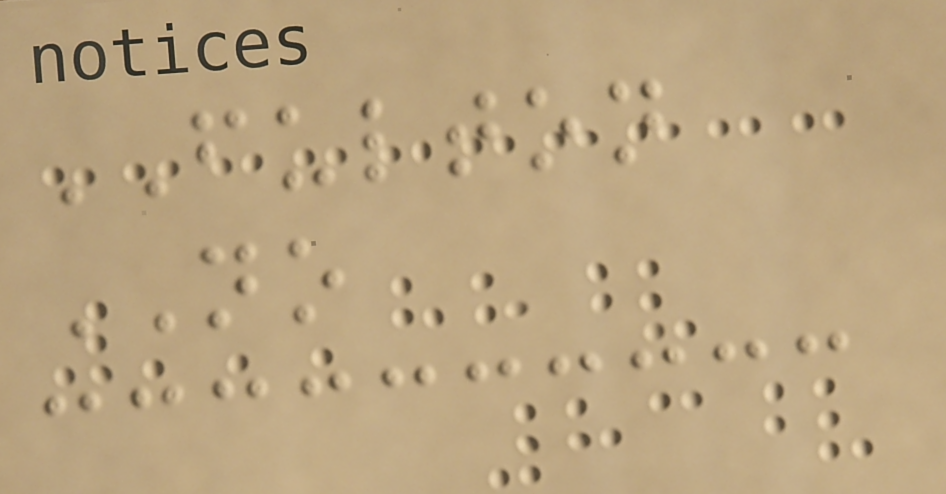FULTON
NO
